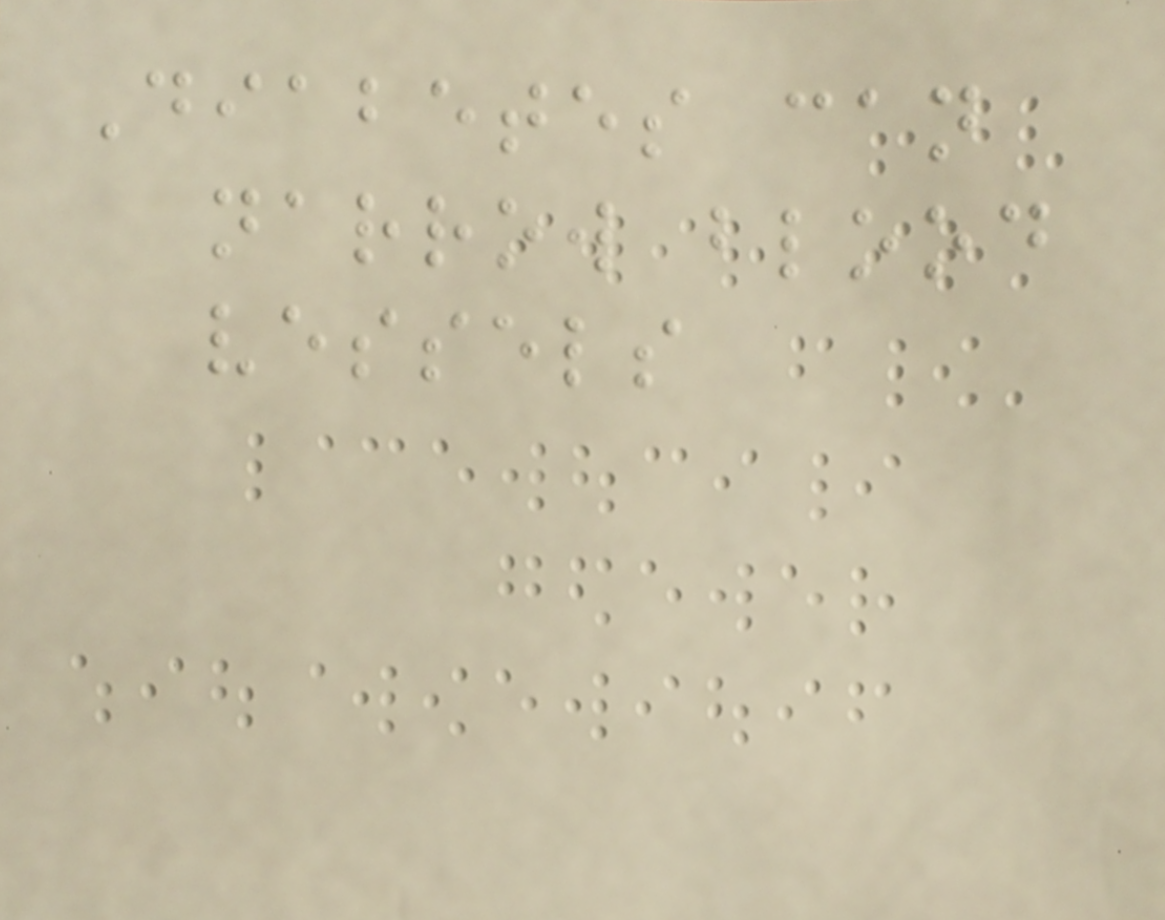Diabetes can
narrow blood
vessels
